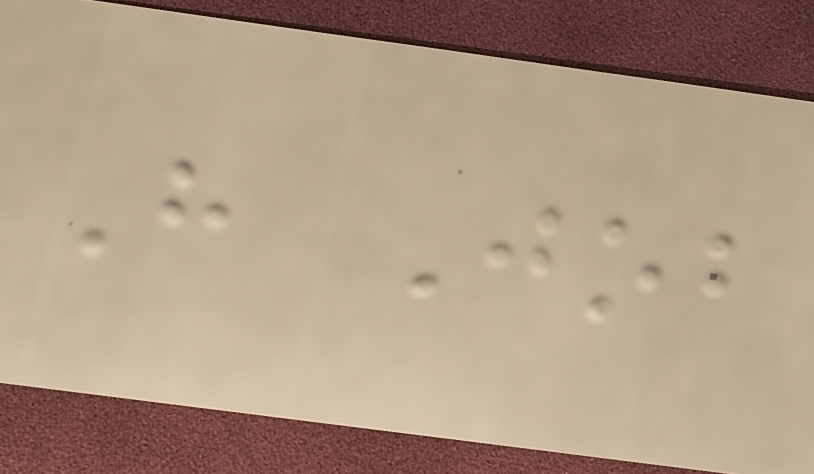H Job
